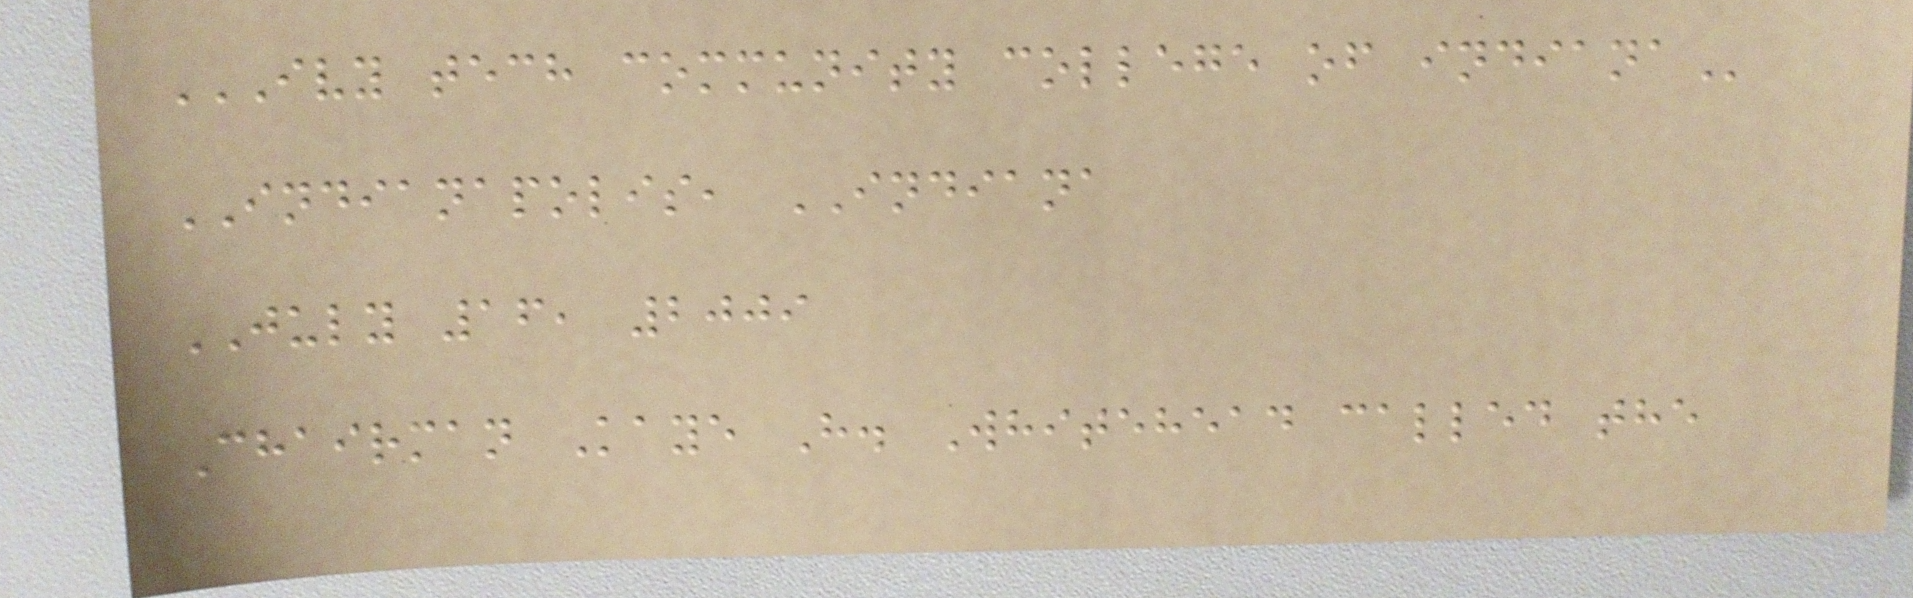IVY TECH COMMUNITY COLLEGE OF INDIANA
INDIANAPOLIS, INDIANA
JULY 16, 2009
Chairman Kaye H. Whitehead called the
